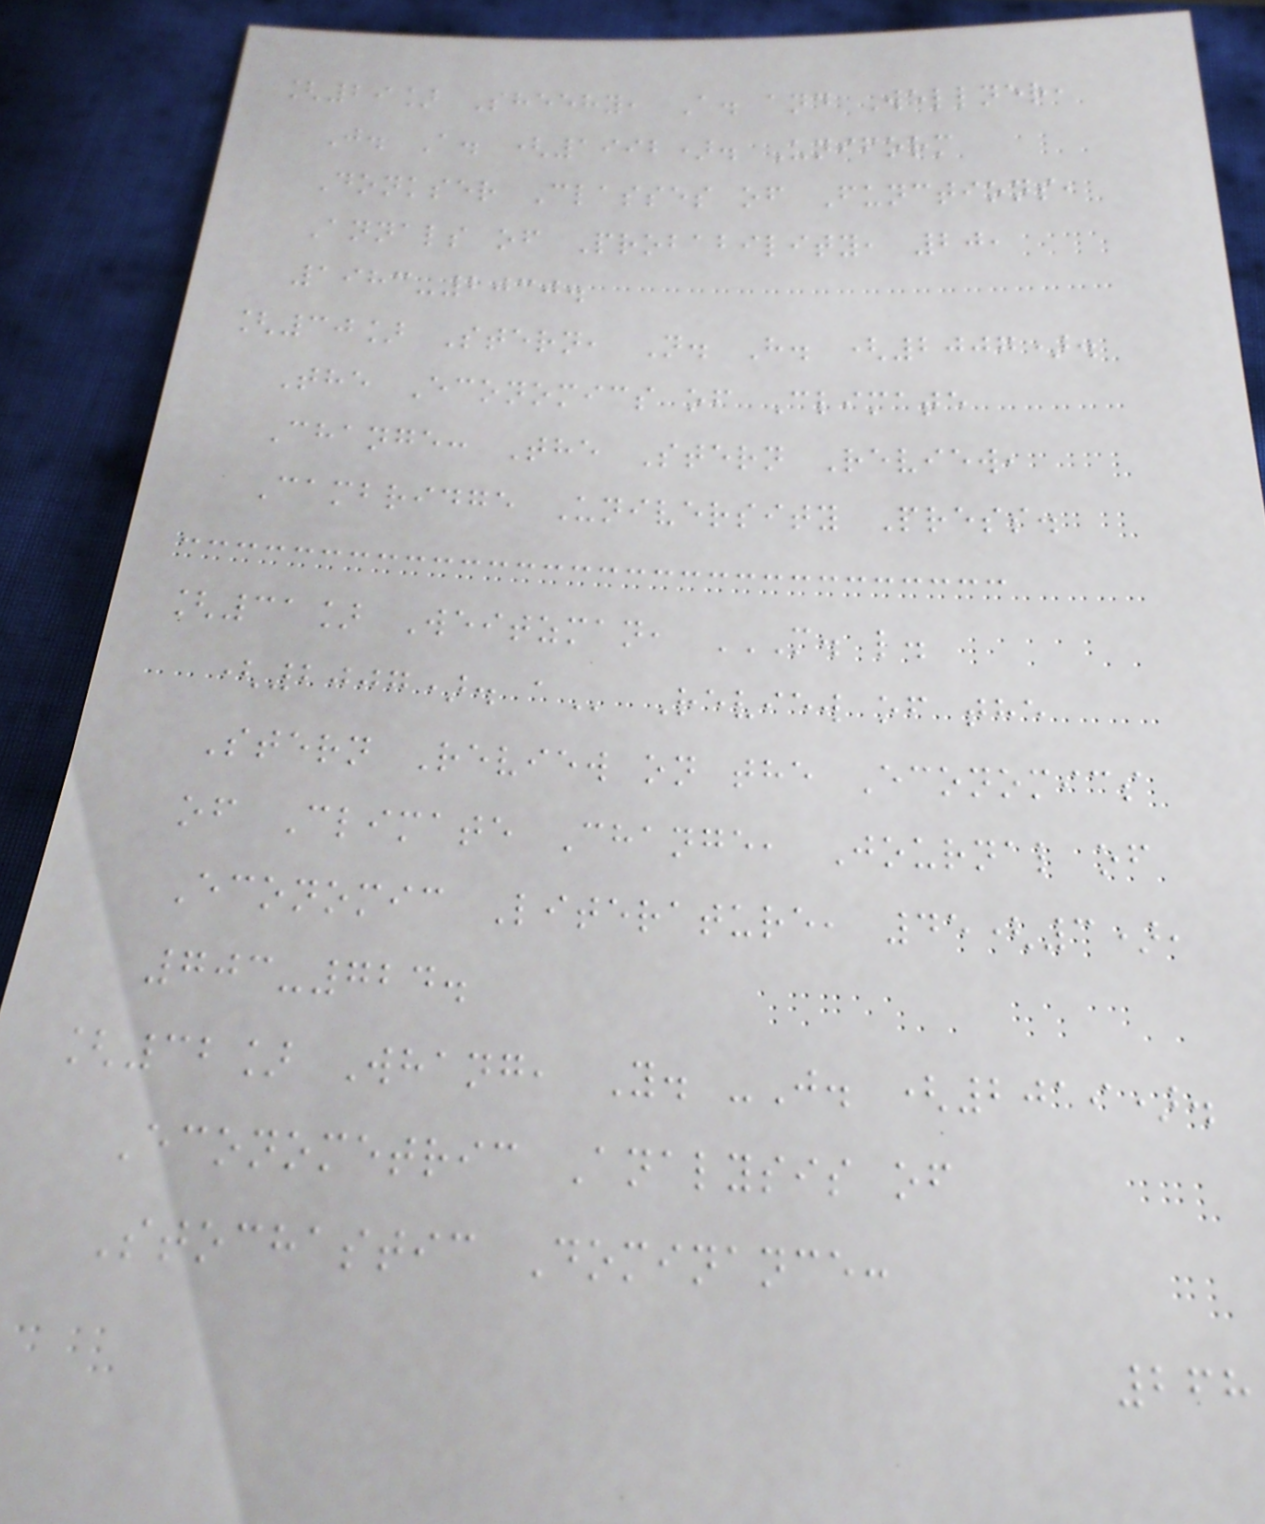[29] Sheehy, A. and Wellner,
J. A. (1992). Uniform
Donkser Classes of Functions,
Annals of Probability, 20,
1983-2030.
[30] Stern, N. H. (2007).
The Economics of Climate
Change: The Stern Review,
Cambridge University Press.
[31] Weitzman, M. L.
(2007). A Review of the
Stern Review on the Economics
of Climate Change, Journal of
Economic Literature, 45(3),
703-724.
[32] Whang, Y. -J. (2019).
Econometric Analysis of
Stochastic Dominance:
268
